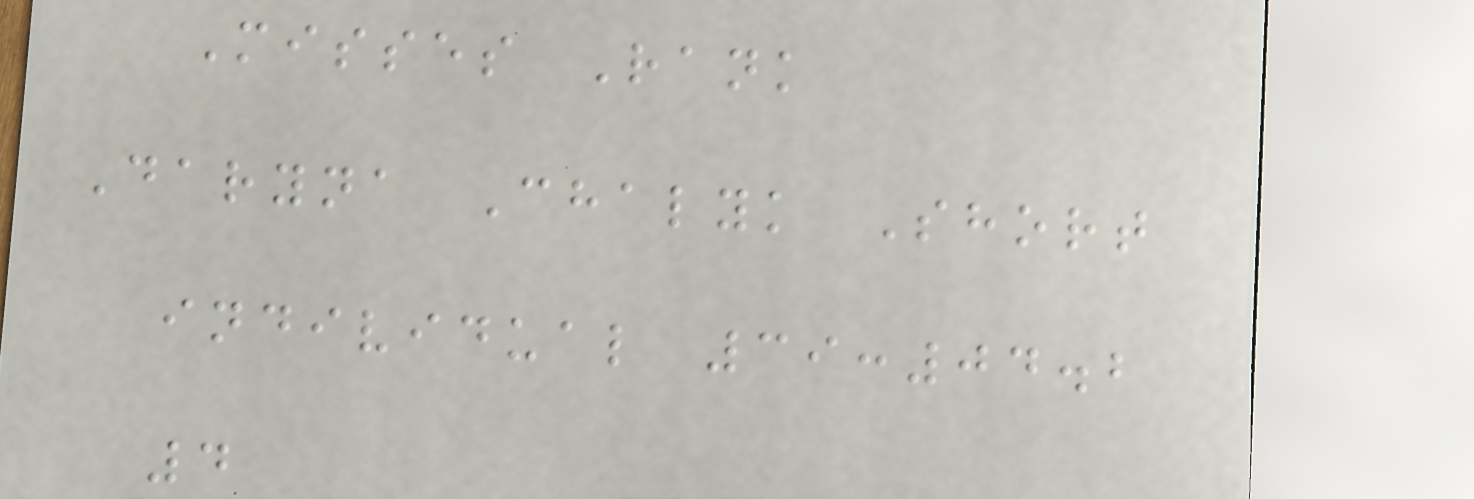Misses Rank
Daryna Chalyk Short
individual 39:04.2
4
